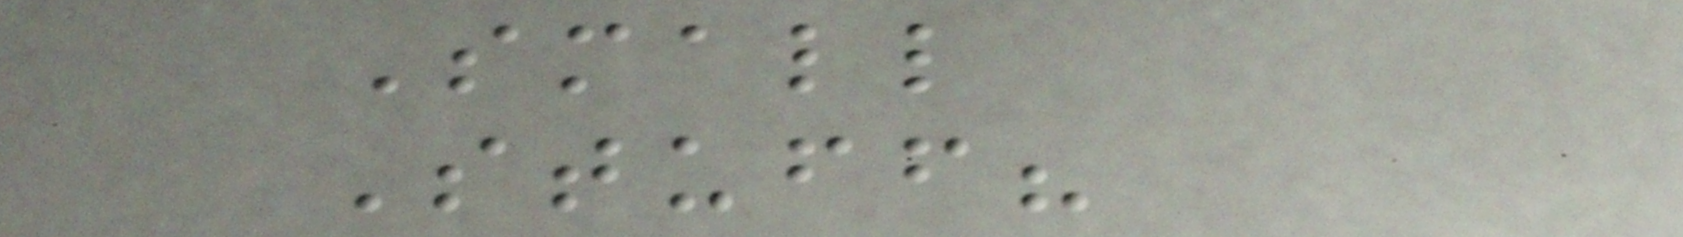Small
Stuff?
